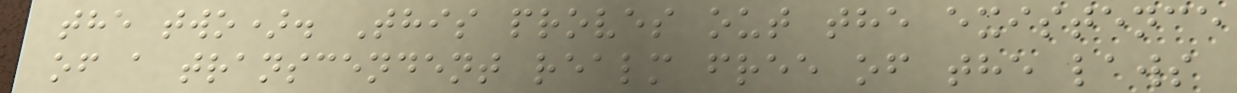the two). This proves out the existence
of a transcendent realm free of the laws
